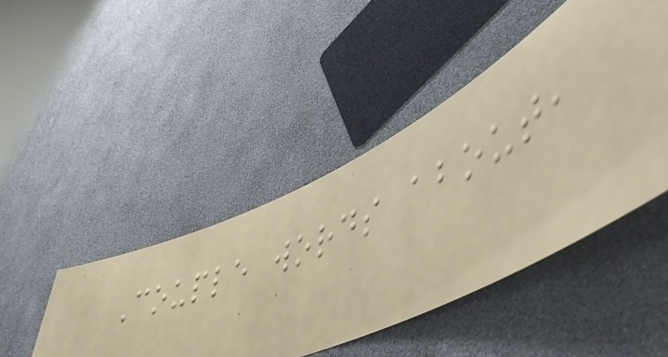Couple words about,
